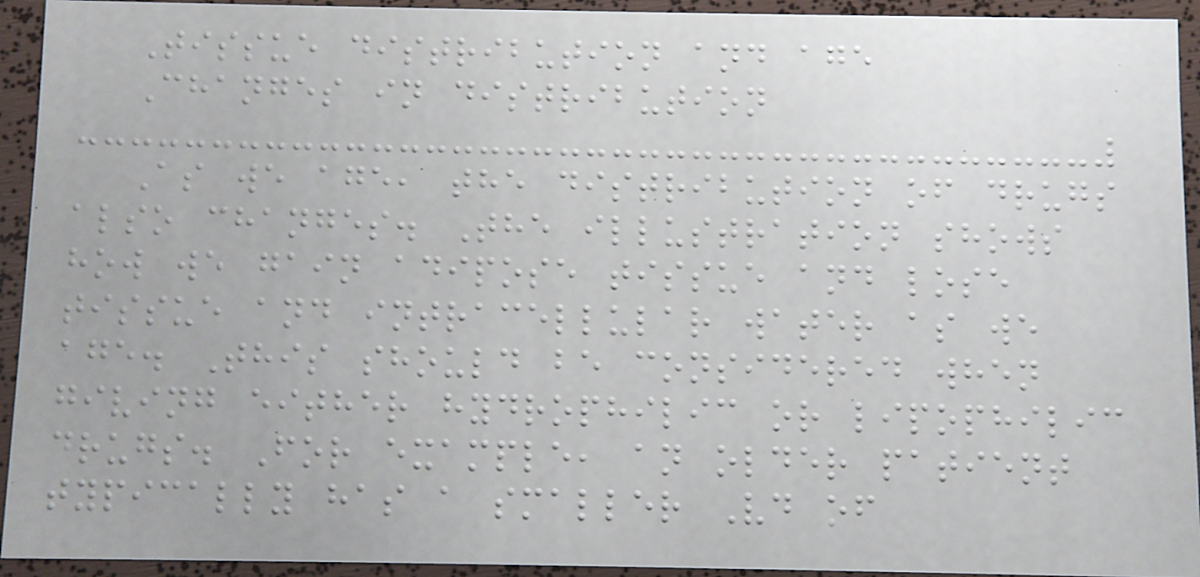Tissue distribution and age
Changes in distribution
As we age, the distribution of drugs
also changes. The illustration shows
how we gain adipose tissue and lose
tissue and intracellular water as we
age. This should be considered when
giving either hydrophilic or lipophilic
drugs. For example, an older patient
typically has a smaller Vd of
